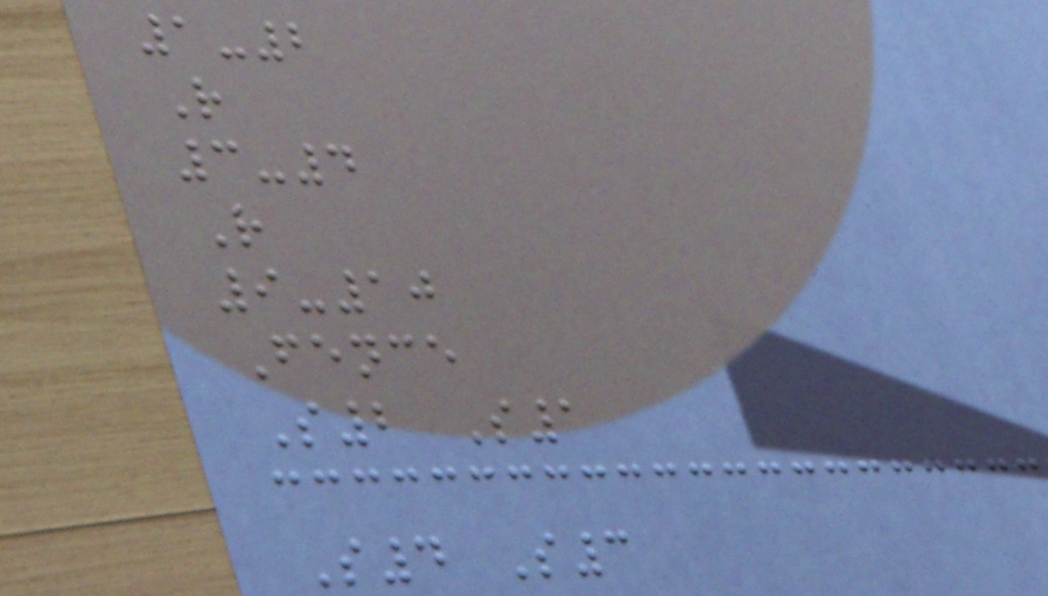1-2
R
3-4
R
9-10
Fence
S2 S1
S4 S3
